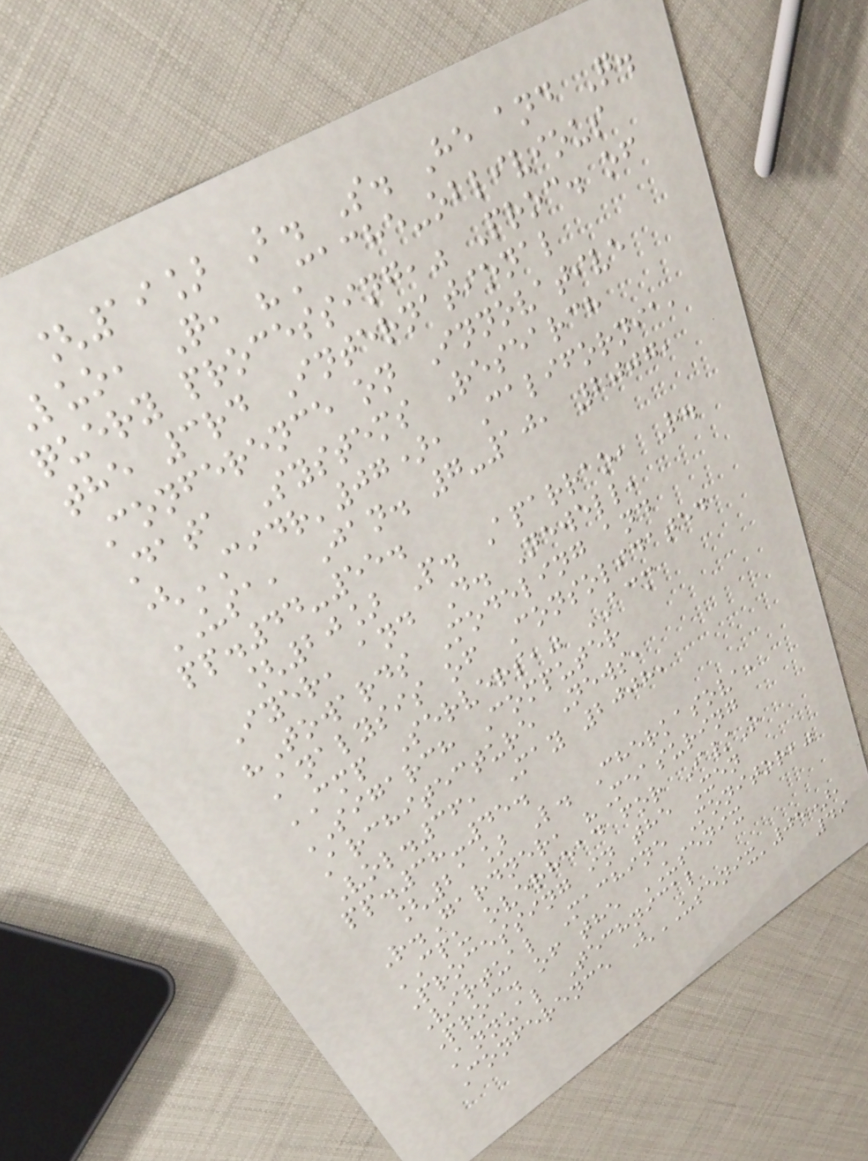[19] B. S. He and Q.
Luo, Q, "Cache-oblivious
query processing," Proc. of
the 3rd International
Conference on Innovative
Data Systems Research
(CIDR'07), California,
USA, Jan. 7-10, 2007,
pp.44-55.
[20] P. Aparrao, R.
Iyer, and D. Newell,
"Towards Modeling and
Analysis of Consolidated
CMP Servers," ACM
SIGARCH Computer
Architecture News,
Vol.36, May 2008,
pp.38-45.
[21] L. Cherkasova,
R.Gardner, "Measuring
CPU overhead for I/O
Processing in the Xen
Virtual Machine Monitor,"
Proc. of the USENIX
Annual Technical
Conference (USENIX'05),
49
